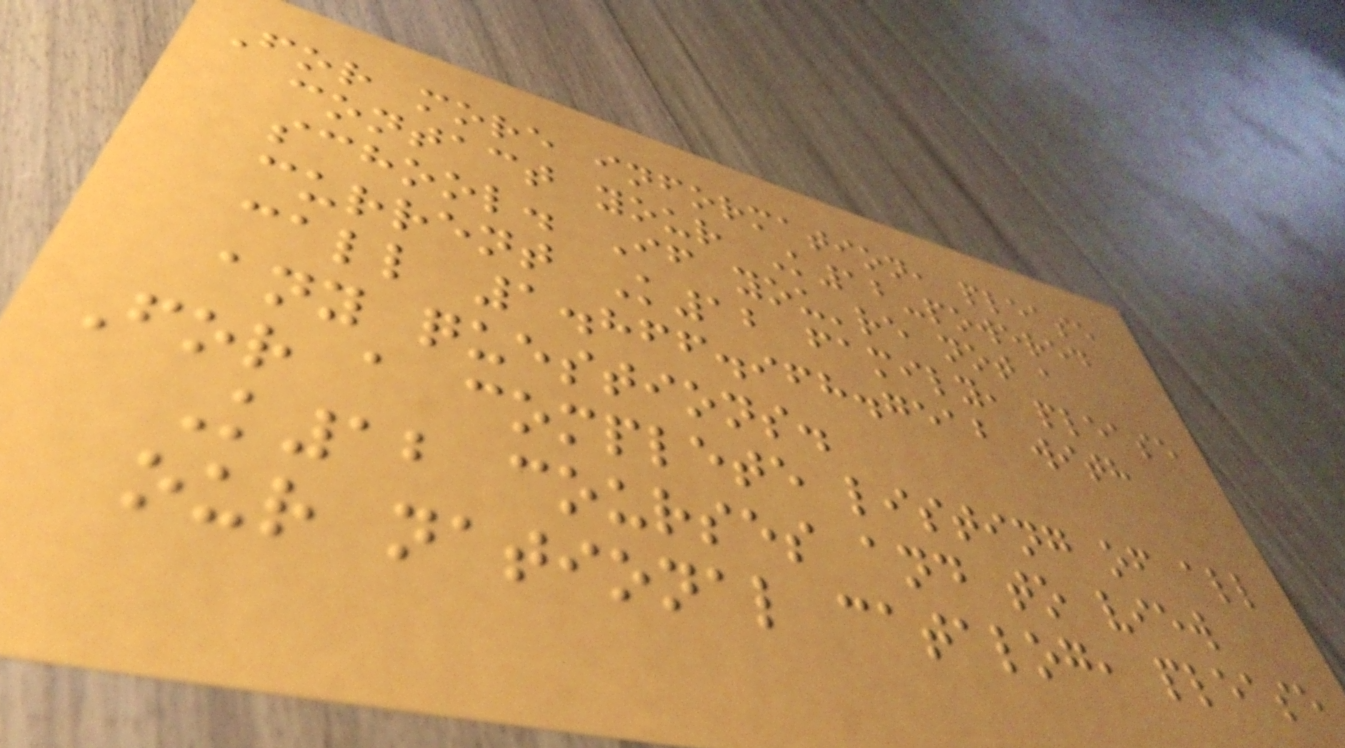For more information, please
contact your K12-powered
school. If you're not a
current K12 family, please
call 1.866.968.7512 with
any questions.
For a complete listing of all
K12 courses and to view
our national catalog, please
